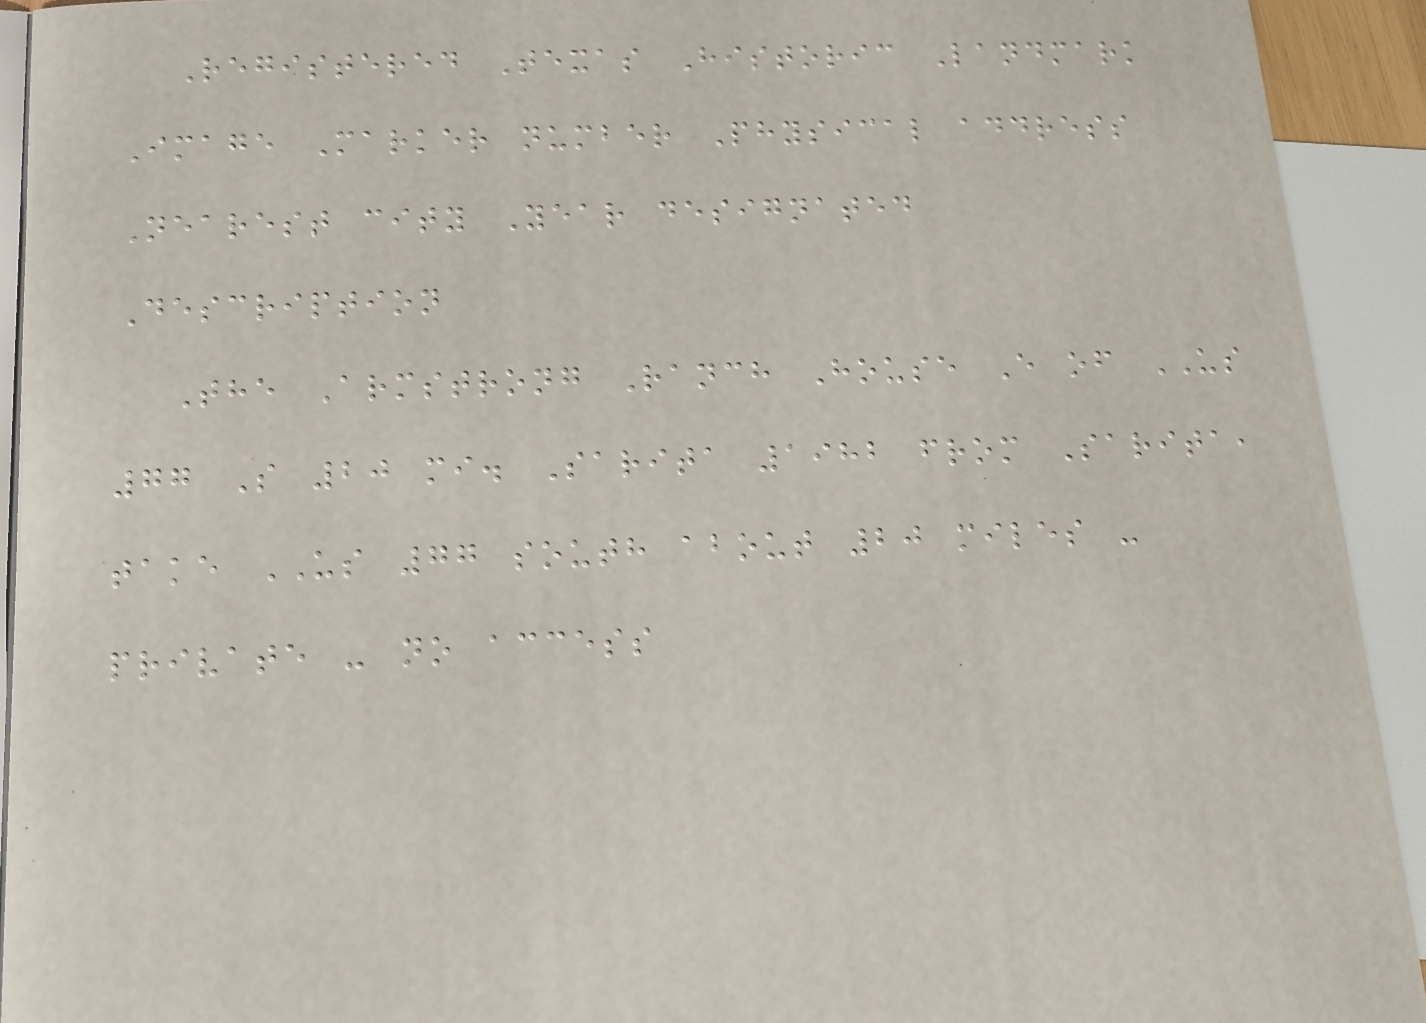Registered Texas Historic Landmark
Image Marker number Physical address
Nearest city Year designated
Description
The Armstrong Ranch House E of US
77 S 20 mi. Sarita 1982 from Sarita,
take US 77 south about 20 miles -
private - no access
